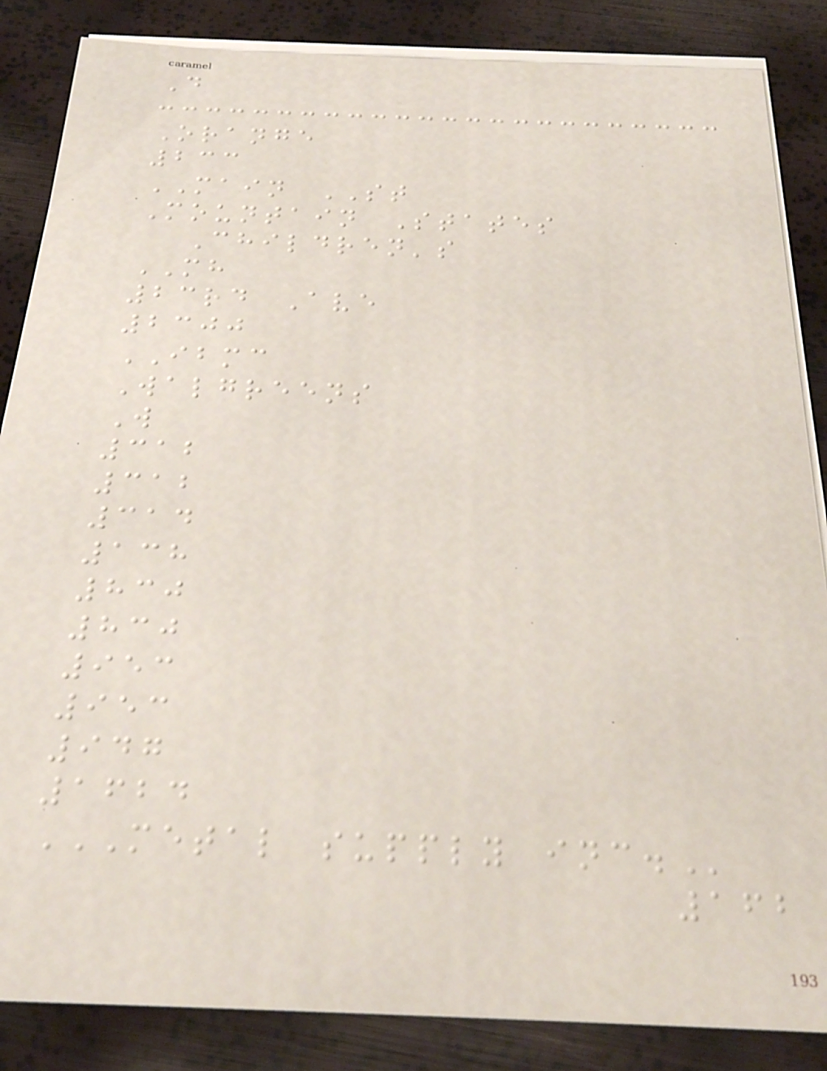D
Orange
233
MAIN ST
Mountain States
Children's
MH
23rd Ave
2300
IBMC
Walgreens
W
312
312
314
138
830
830
953
953
947
1624
METAL SUPPLY INC.
162
